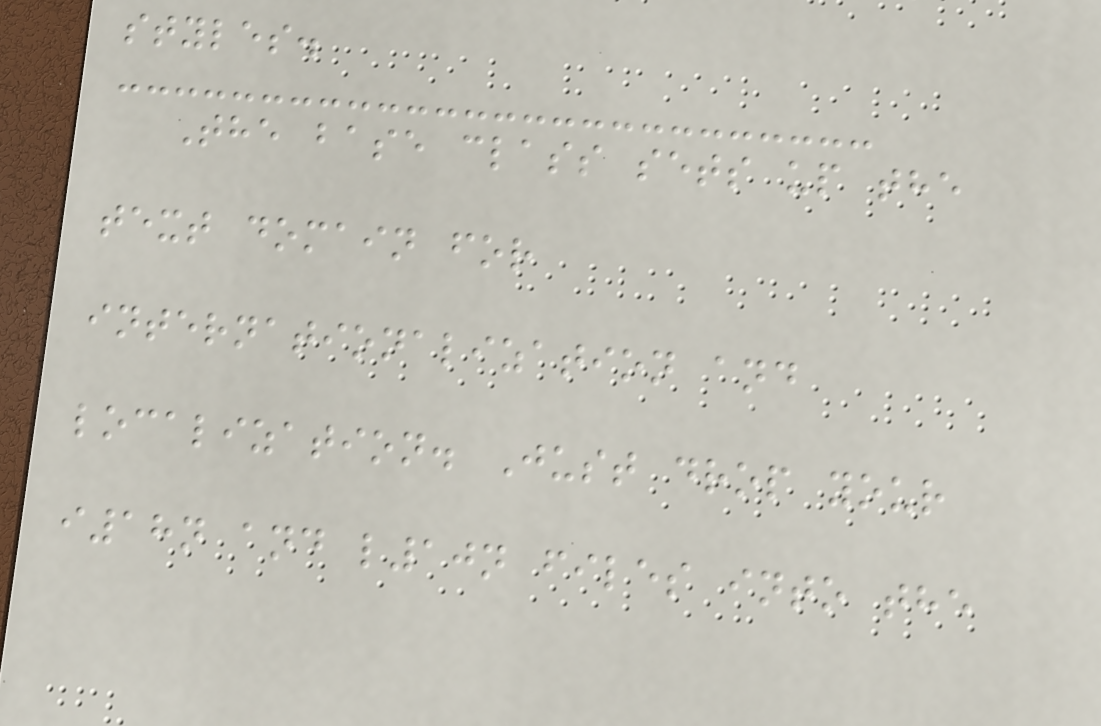styles.
The base class sets up the
text domain for
internationalization and
localization. Just drop your
i18n and l10n files into the
